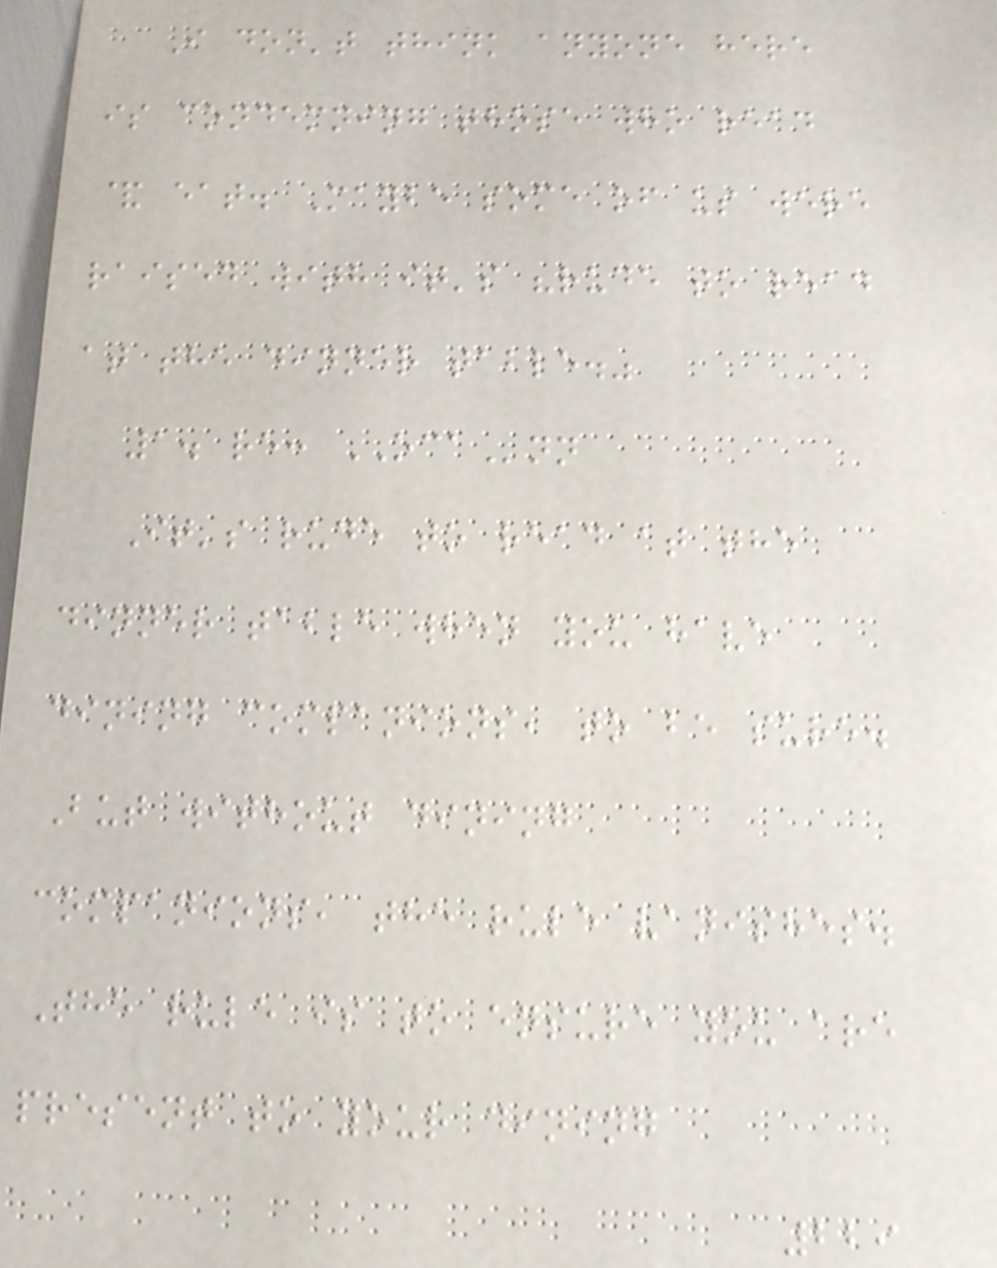I don't think anyone here
is condemning those who read
& eat. Maybe some of us were
raised with it's "rude to read
at the dinner table."
1. re: OCAnn
It's rude to read at the
dinner table when you have
dining companions, to be sure.
But without dining
companions, the rule vanishes.
The rule is to ensure you are
present to your dining
229
